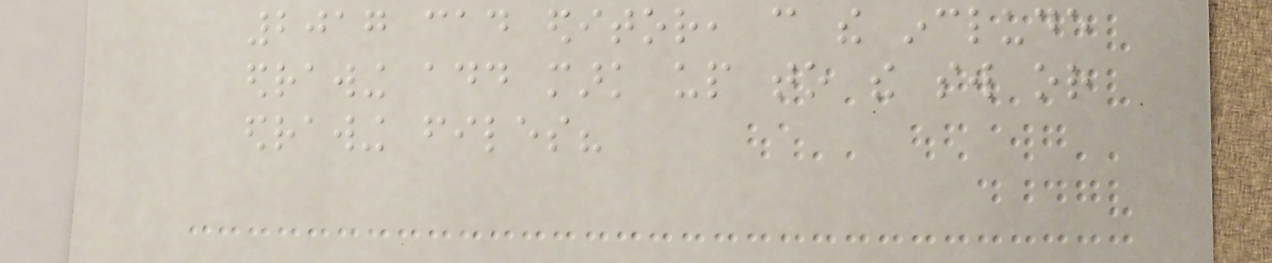2017 cad editor, can the include
edrawing add mark up to the sw or
edrawing files?
